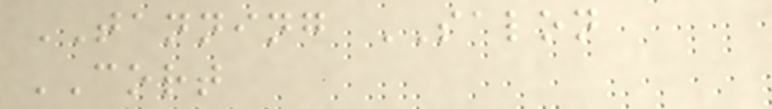TANNING SALON
CORT
